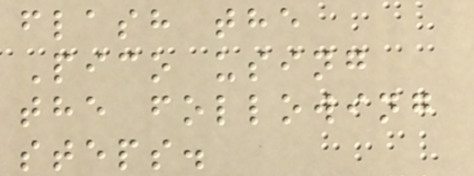flash the
Pico using
the following
steps.
